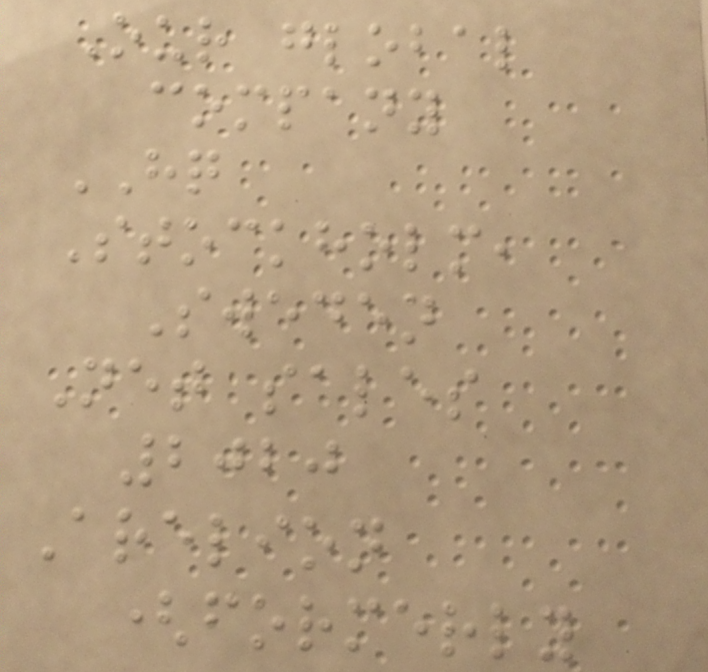Our global
company
HQ
Stockholm,
Sweden
Net sales
2020
Arelion
(formerly
